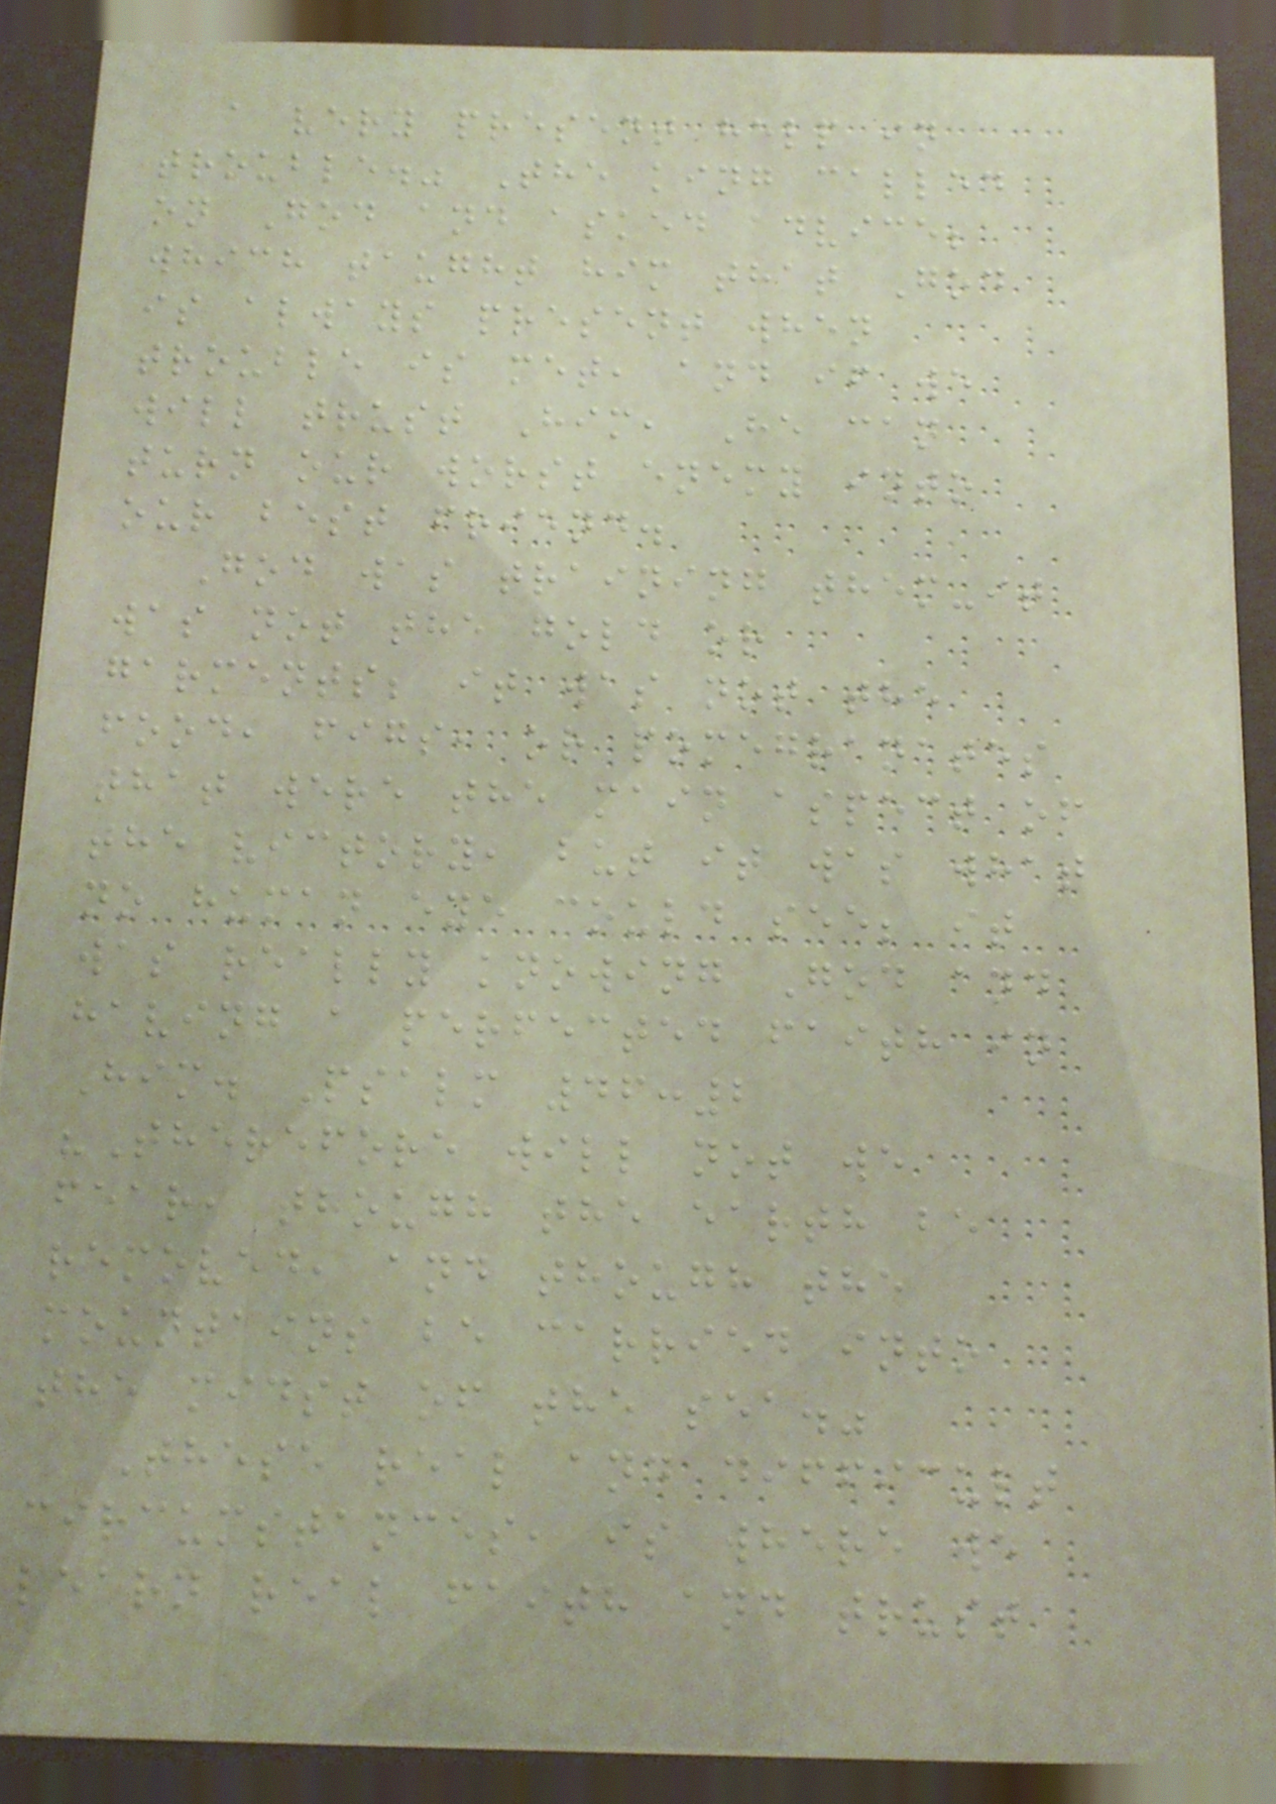a very present help in
trouble." The king called
on God and asked advice;
which taught him that God
is always present when
trouble is met, and if we
will trust Him, He can
turn our worst enemy into
our best friend.
God was training them-it
was not the gold or
garments; it was not the
food, figs, or pomegranates
that were the main aspect of
the victory, but it was what
no human eye could see; it
was really knowing God and
having a perfected faith in
Him. Psalm 46:2
"Therefore will not we
fear, though the earth be
removed, and though the
mountains be carried into
the midst of the sea."
These real and difficult
circumstances, is where we
learn real faith and trust
